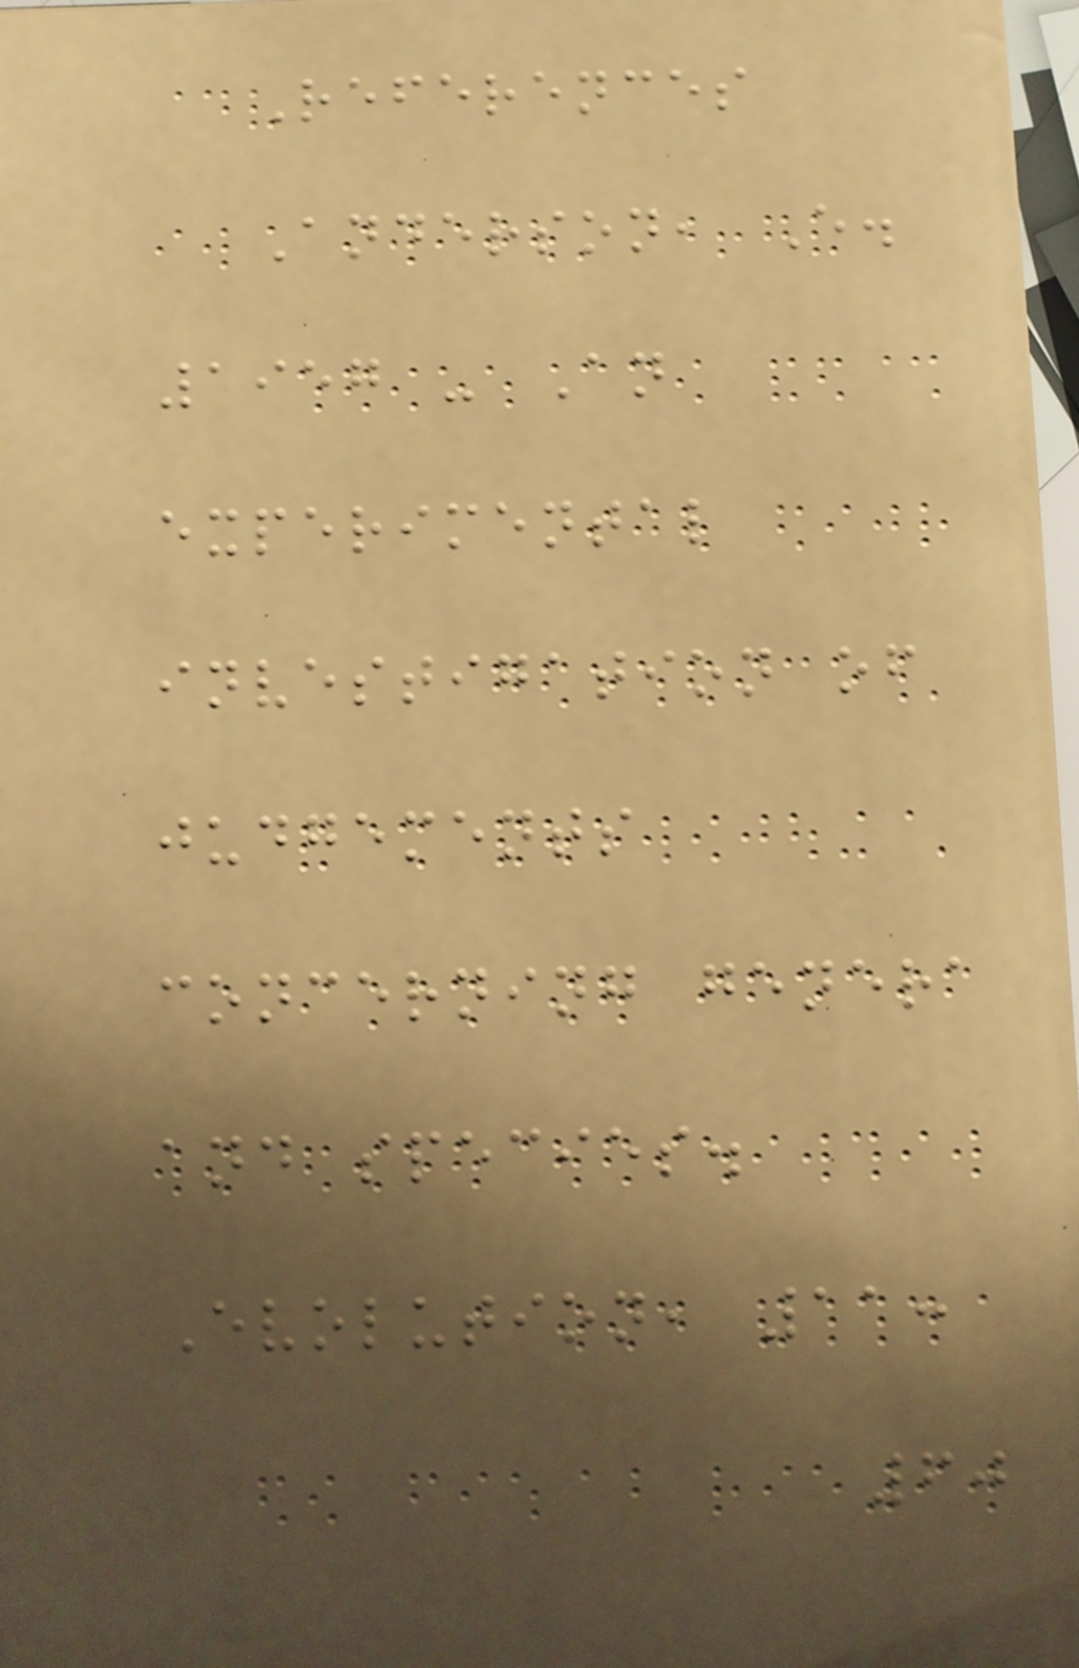References
Anderson, E.
1957 - An
experimental
investigation of
judgements
concerning genera
and species.
Evolution, 11:
60
